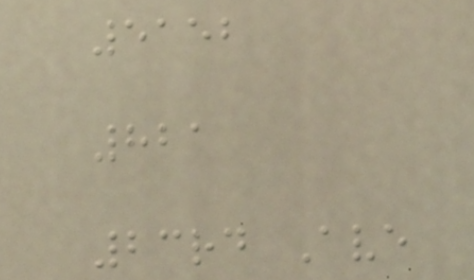5152
821
23rd Ave
